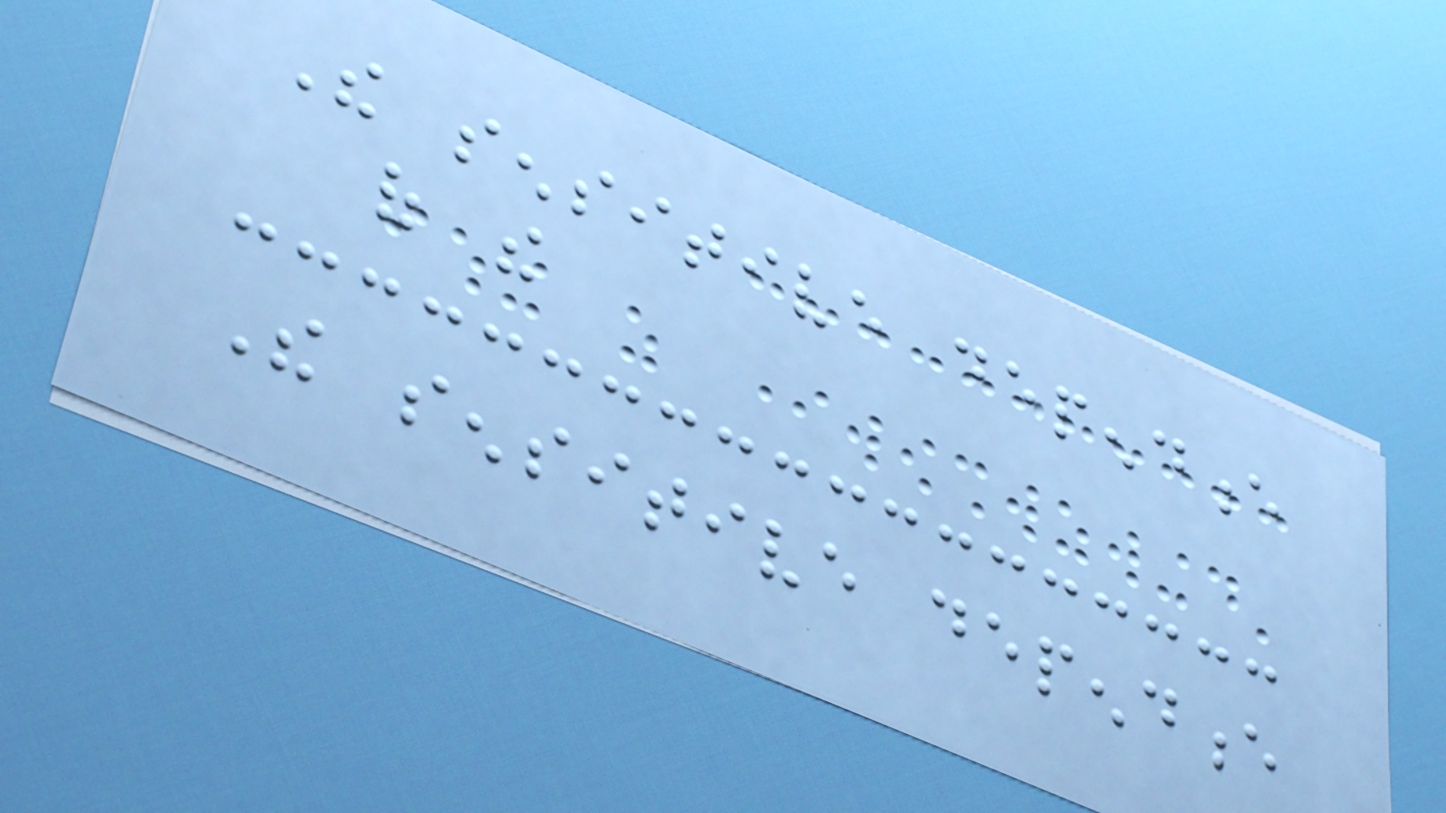The sensitive dependence
of the
The sensitive dependence
